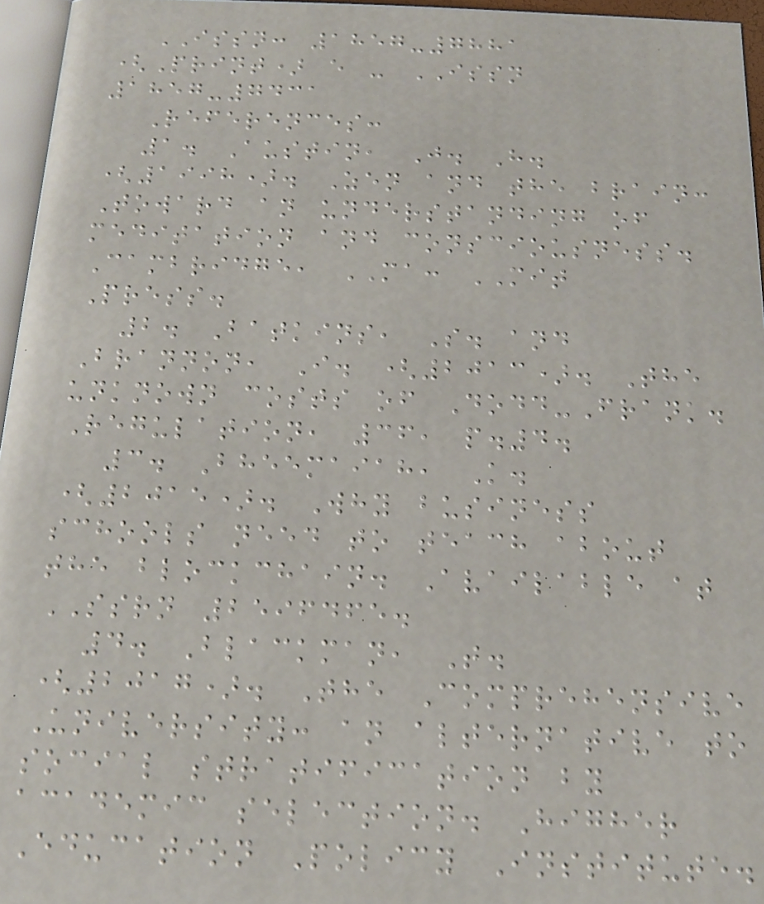ISSN: 1857-7881
(Print) e - ISSN
1857-7431
References:
1. Austin, J. H.
(1998). Zen and the brain:
Toward an understanding of
meditation and consciousness.
Cambridge, MA: MIT
Press.
2. Batkins, S. and
Brannon, I. (2013). The
unknown costs of Dodd-Frank.
Regulation, 36, p.4.
3. Bheemaiah, K.
(2015). Why business
schools need to teach about
the blockchain. Available at
SSRN 2596465.
4. Blackman, T.
(2017). The Comprehensive
University: an alternative to
social stratification by
academic selection. Higher
Education Policy Institute.
